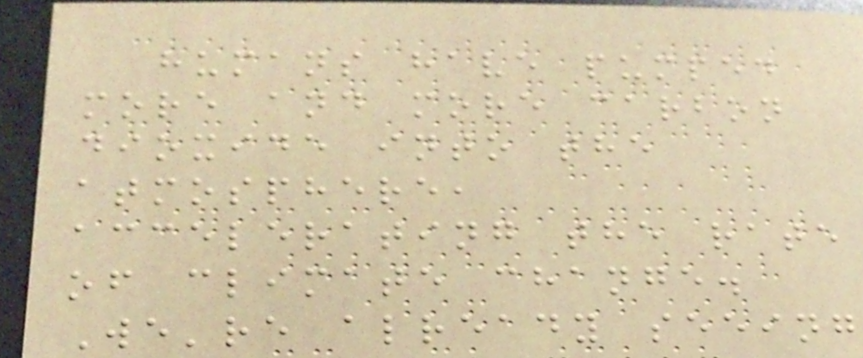humans have pumped
more and more carbon
dioxide into the
atmosphere,
accelerating the rate
of climate change.
We're already seeing
